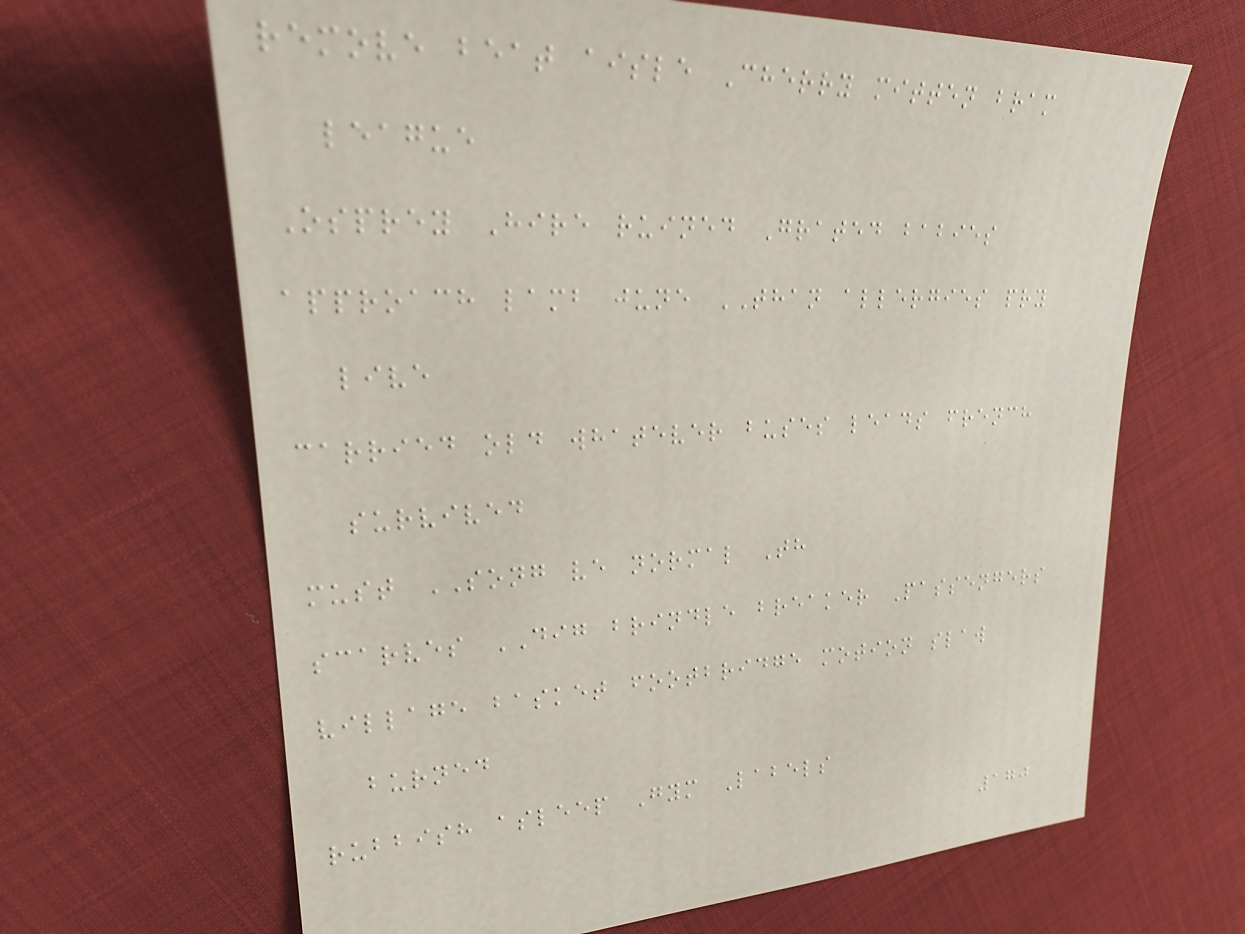remove beat aisle Cherry mitten bram
league
Osprey Hire ruined Grated babies
approach lamb june THAN allergies pry
live
carried old whatever buses leads french
survived
must SONG ve normal Th
scarves DIG brindle breaker Passengers
village basket footbridge motion slaw
burned
rubbish asleep Gym Labels
170
